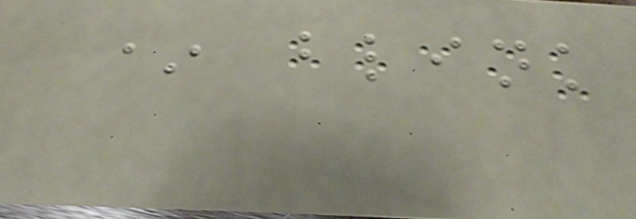* blink
